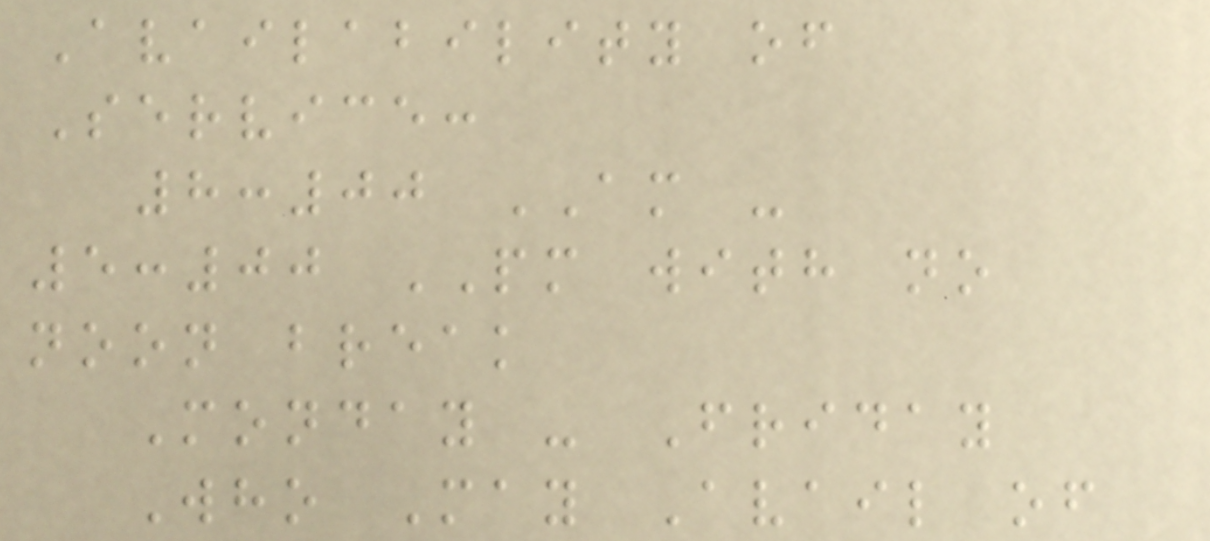Availability of
Service:
8:00 AM -
5:00 PM with no
noon break
Monday - Friday
Who May Avail of
